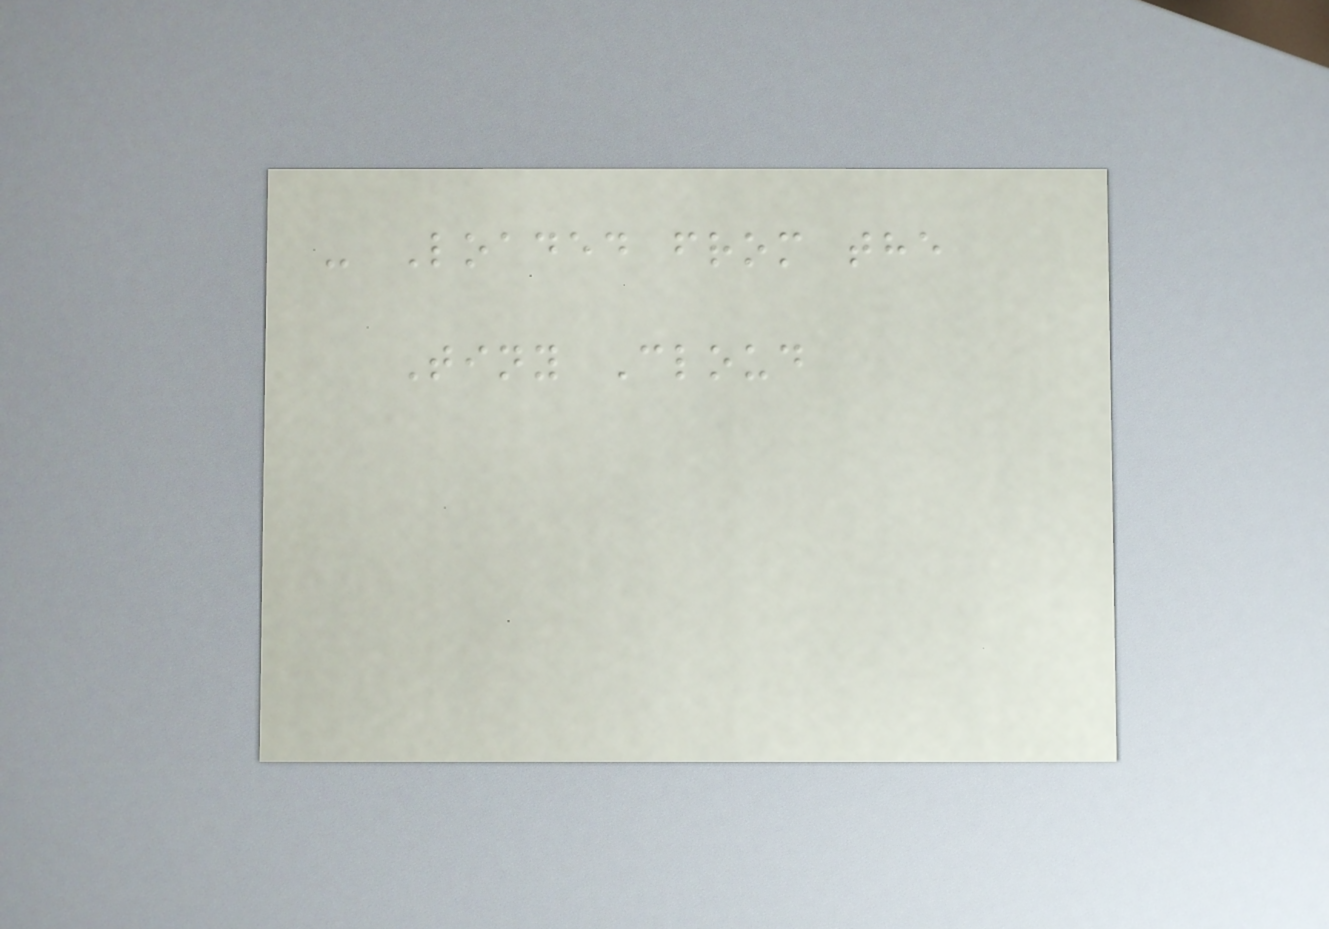- Loaded from the
Tiny Cloud
